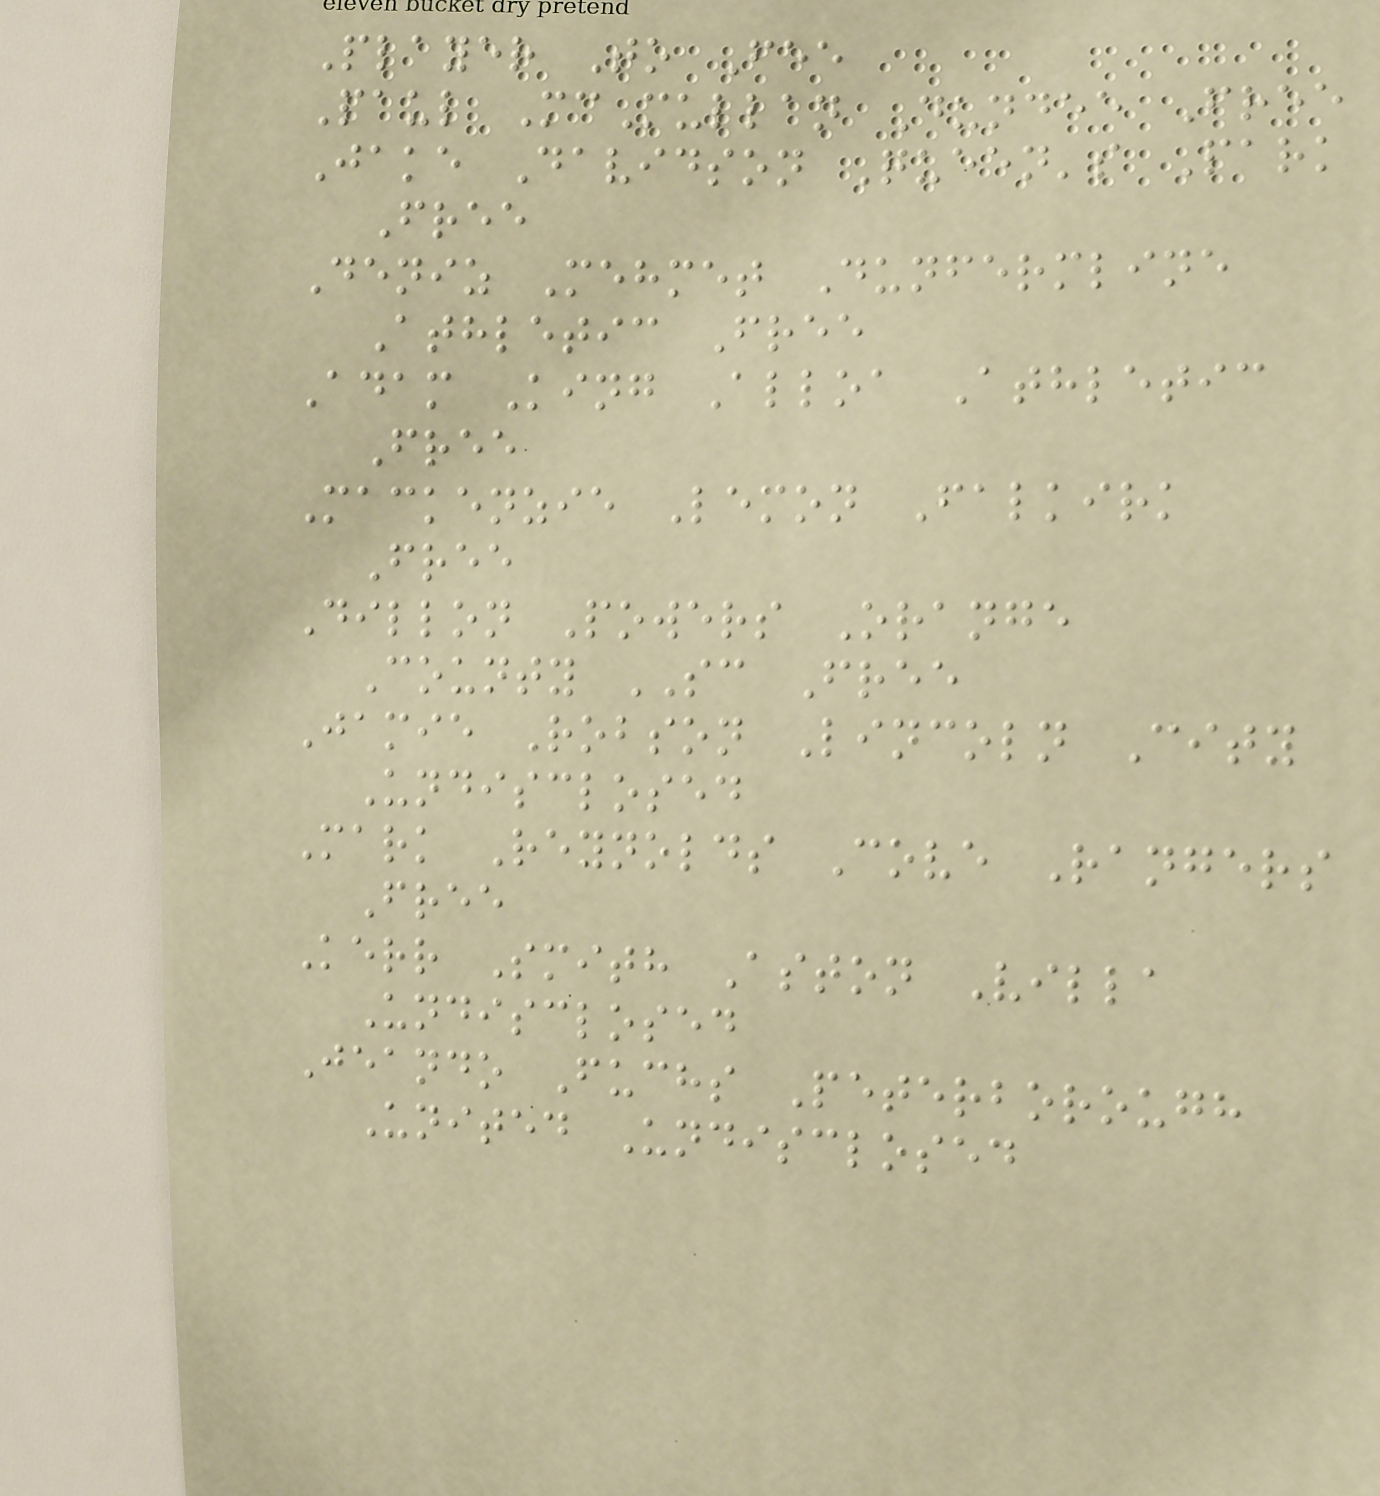Player To Fee
Paul McMullan Dundee Free
Jake Davidson Queen's Park
Free
Deniz Mehmet Dunfermline
Athletic Free
Adam King Alloa Athletic
Free
Mackenzie Lemon Falkirk
Free
Dillon Powers Orange
County SC Free
Jamie Robson Lincoln City
Undisclosed
Mark Reynolds Cove Rangers
Free
Kerr Smith Aston Villa
Undisclosed
Jeando Fuchs Peterborough
United Undisclosed
